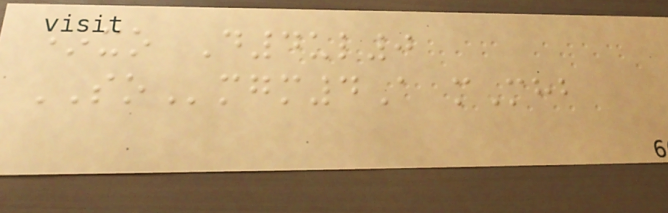*xo D4ul0
SOmgm4A mMhb
